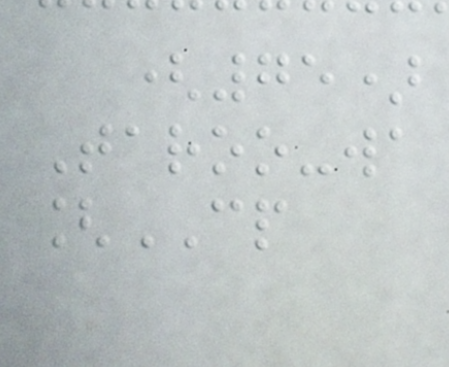(75)
Taroo-wa
[CP
